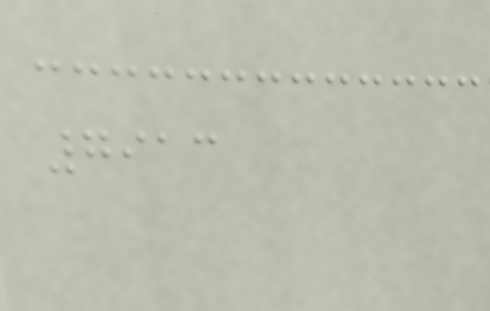7913
